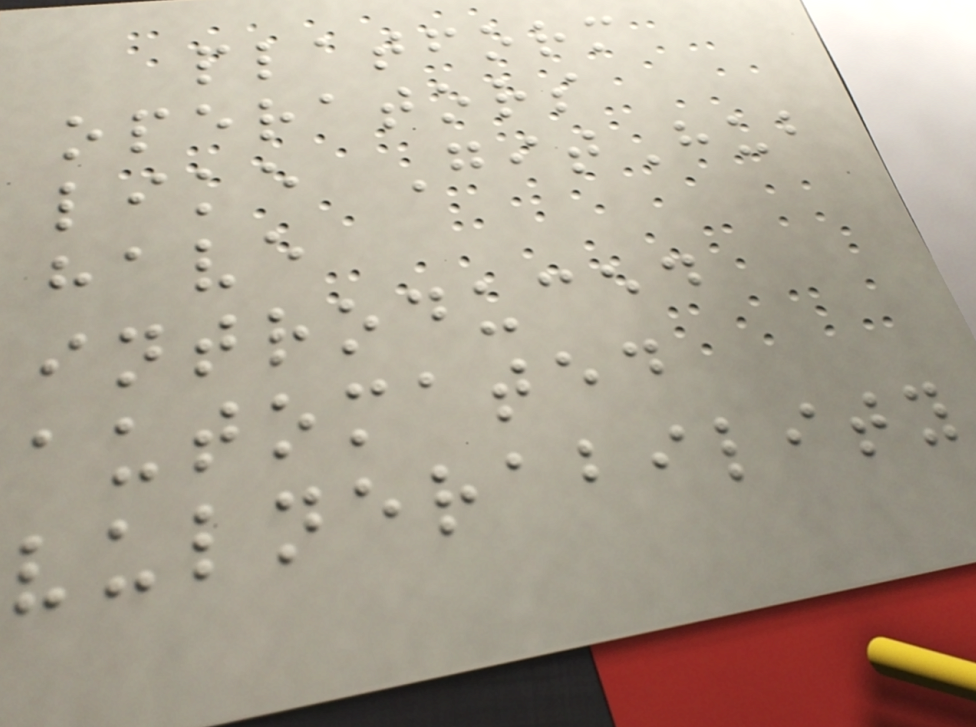platform
operators
like GitHub
have
introduced
automated
vulnerability
